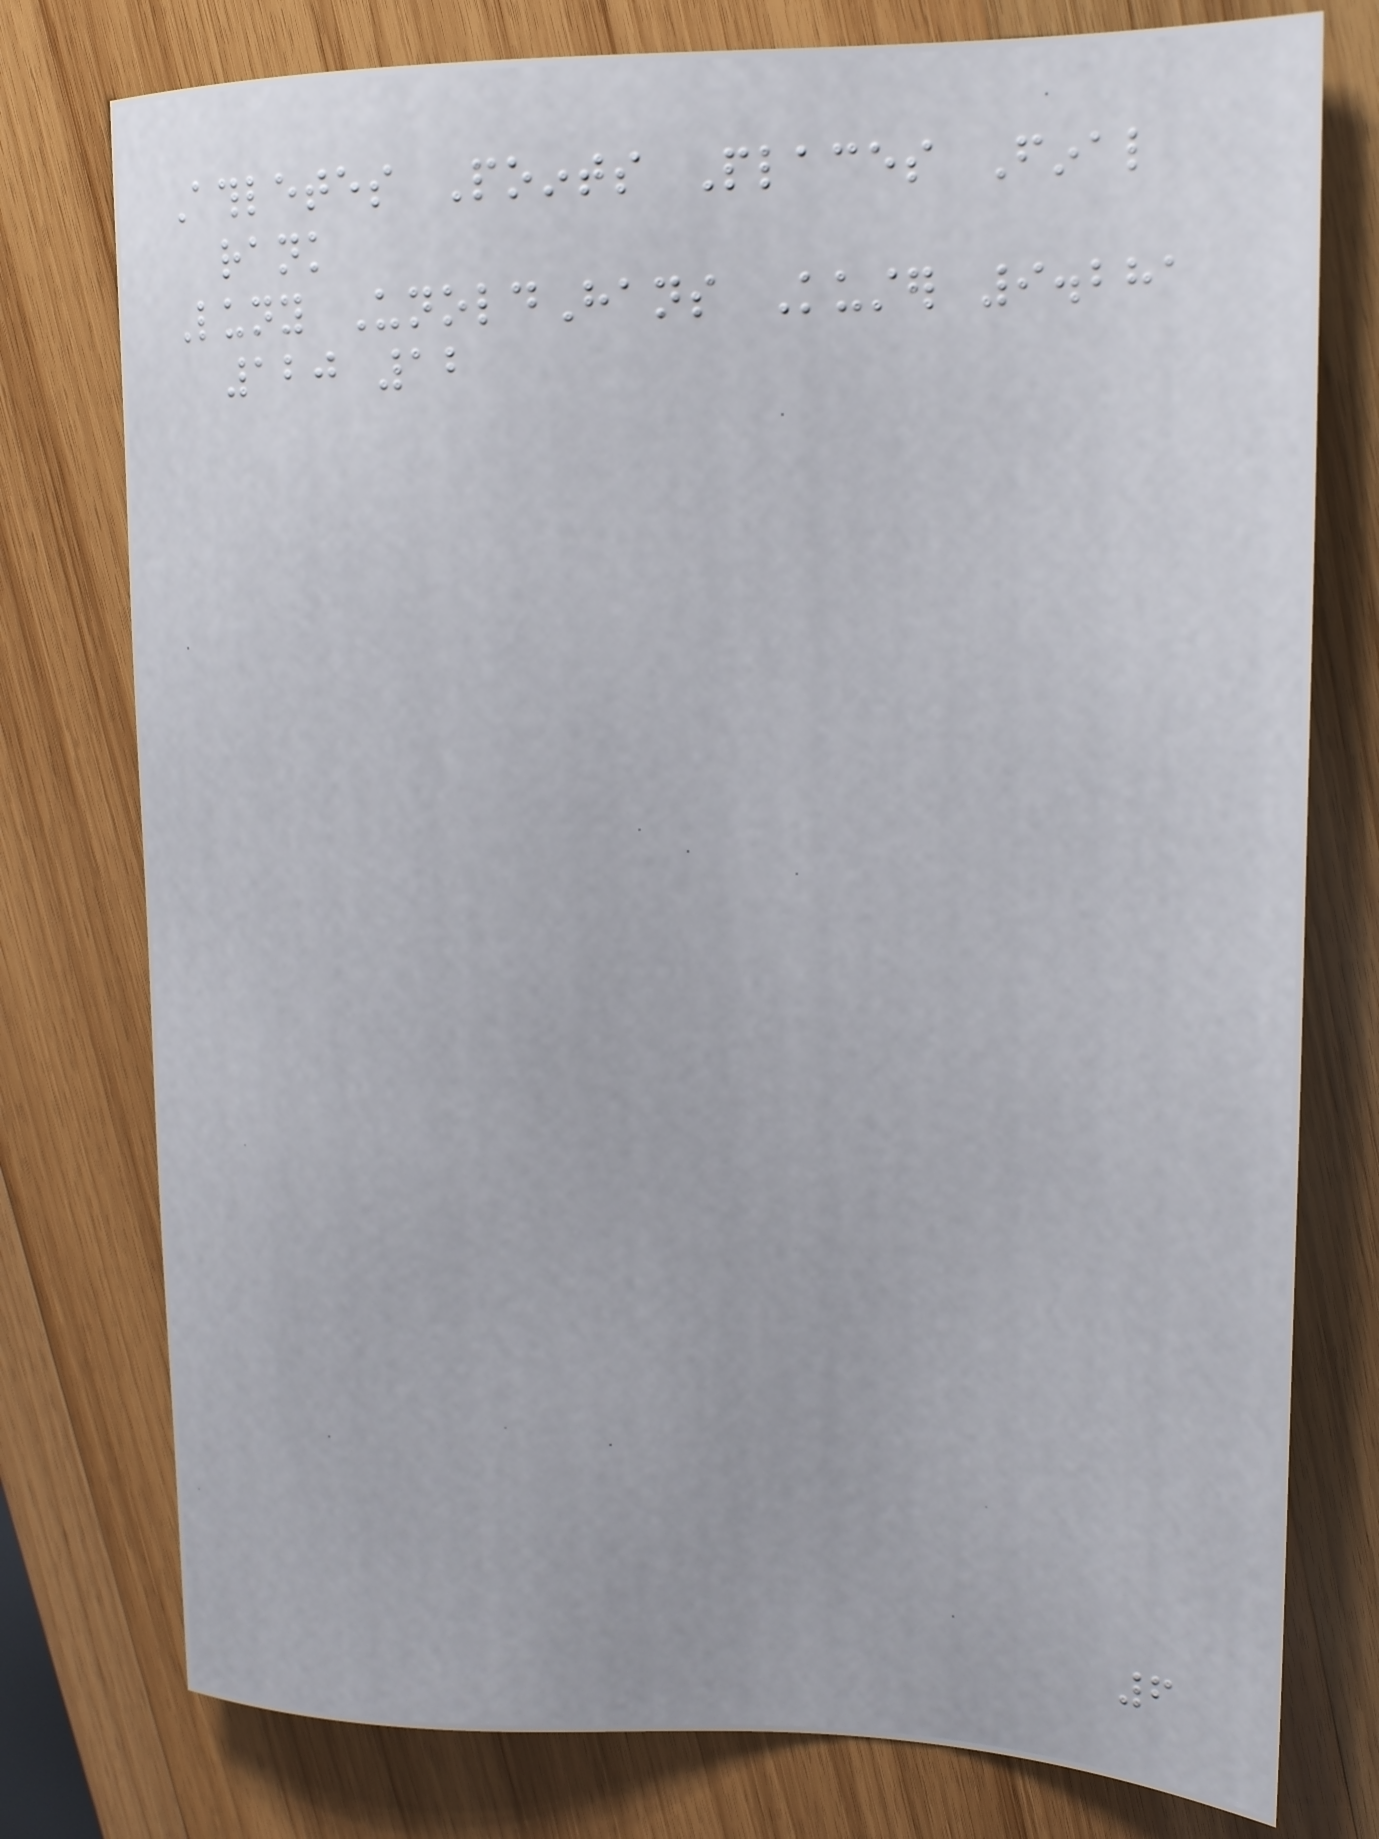Athletes Points Places Final
rank
Luny UnoldHans Kuster 9.281
120 12
6
